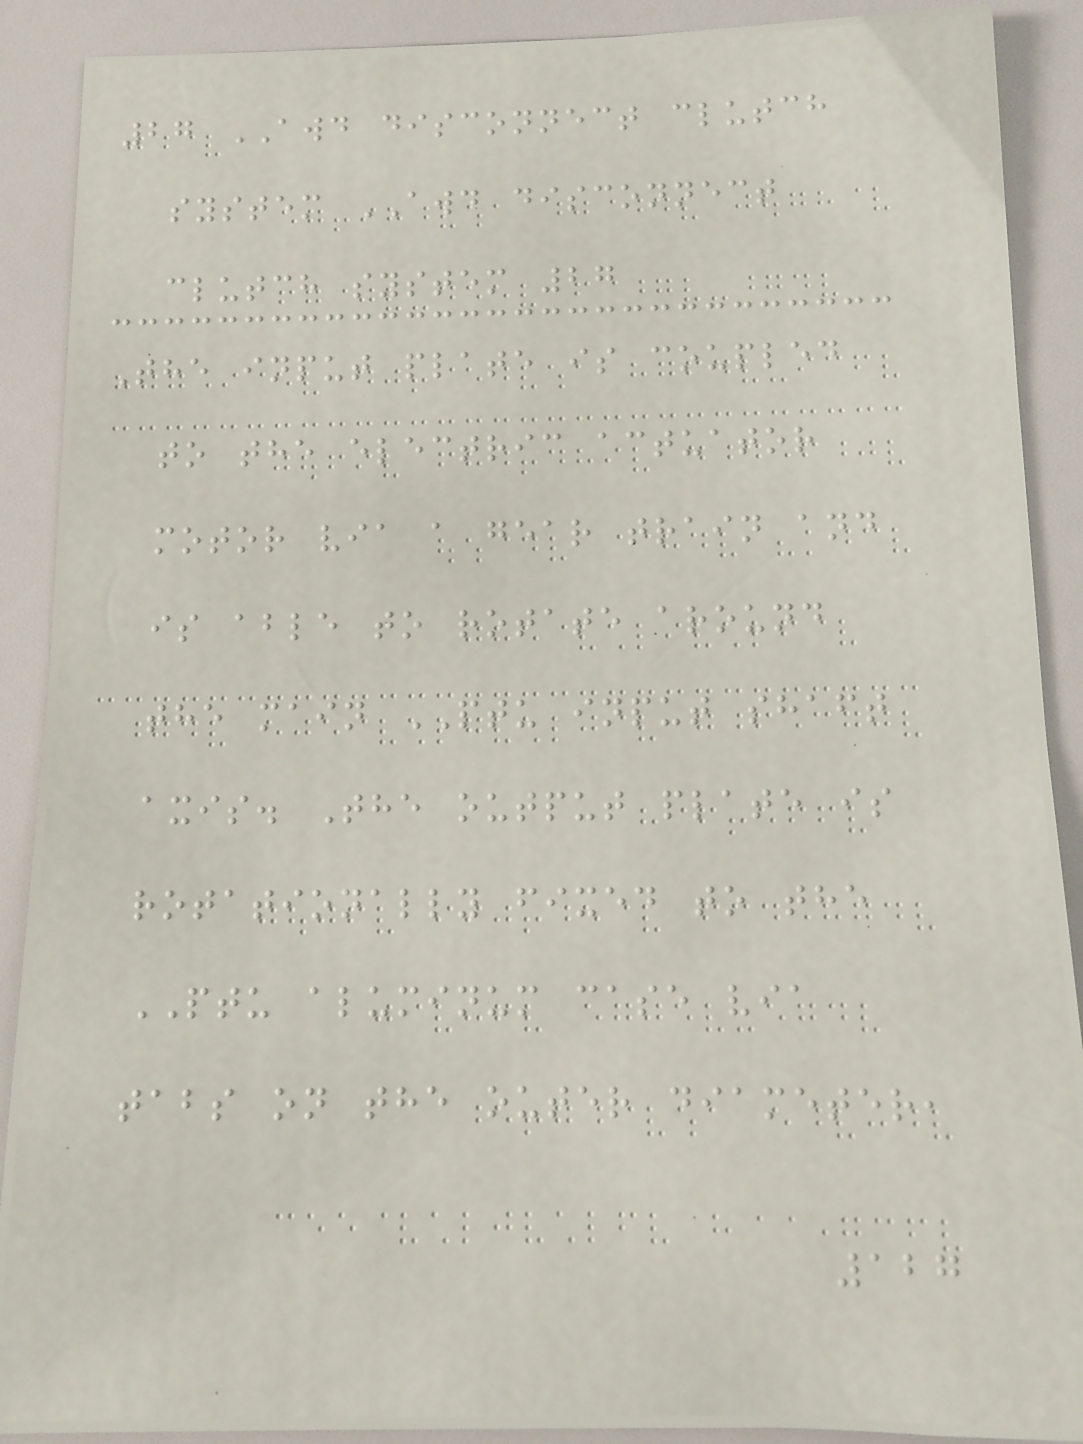27 AWD disconnect clutch
system AWD disconnect
clutch system 27
The input plate is coupled
to the electric actuator
motor via a gear train and
is able to rotate around
the main PTU input shaft
axis. The output plate is
rotationally fixed to the
PTU aluminum case via
tabs on the outer diameter,
127
